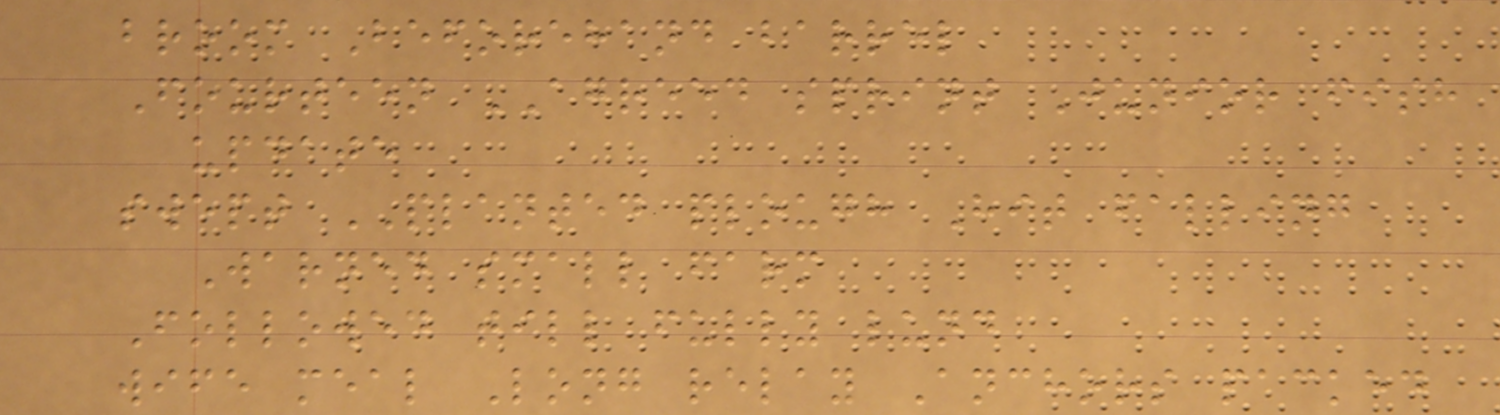broom Beforehand barrel
Fourteen AGREED sprint Junior fish
update
swept PLANTED plough Hit falling
Warned small farm
Followed till fully lund
wife meal Long relay Anchors packed
